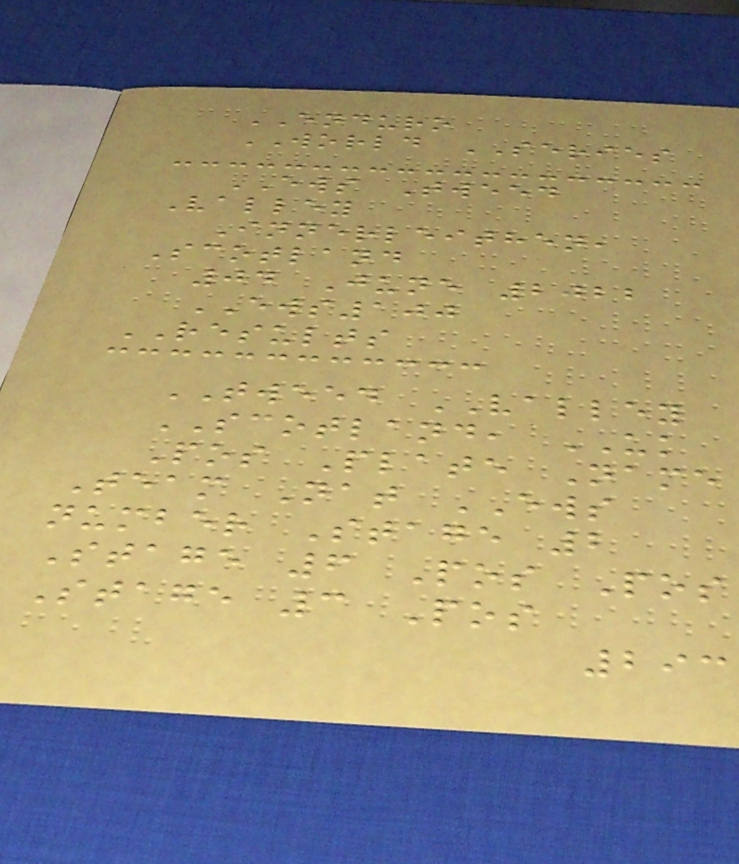ENDURO
WORLD SERIES
EWS Tweed
Valley
Innerleithen,
Scotland
04 June 2022
EWS100
RESULTS
TWEED VALLEY
SCOTLAND, UK
Pos Plate Name
Team Nat EWS
number Stage 2
Stage 6 Pos Pos
Stage 3 Pos
293
